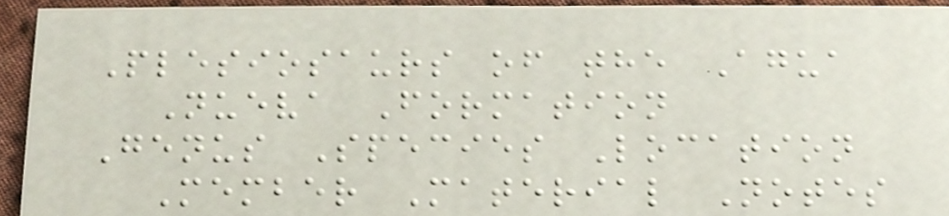Plesiosaurs of the Agua
Nueva Formation
Genus Species Location
Member Material Notes
